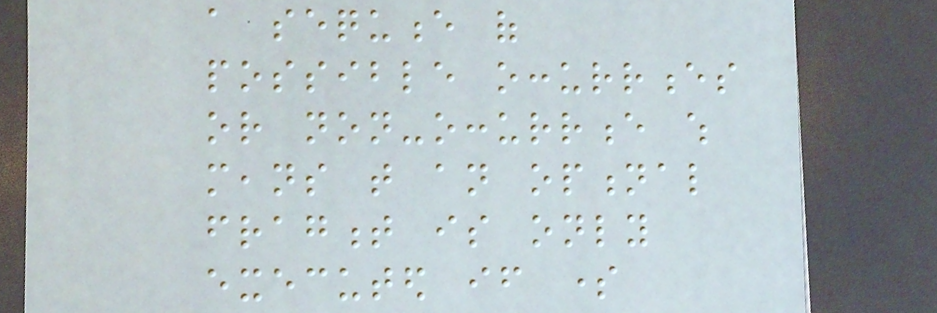a sequence of
possible occurrences
or non-occurrence which
means that an optional
fragment is only
executed if some
